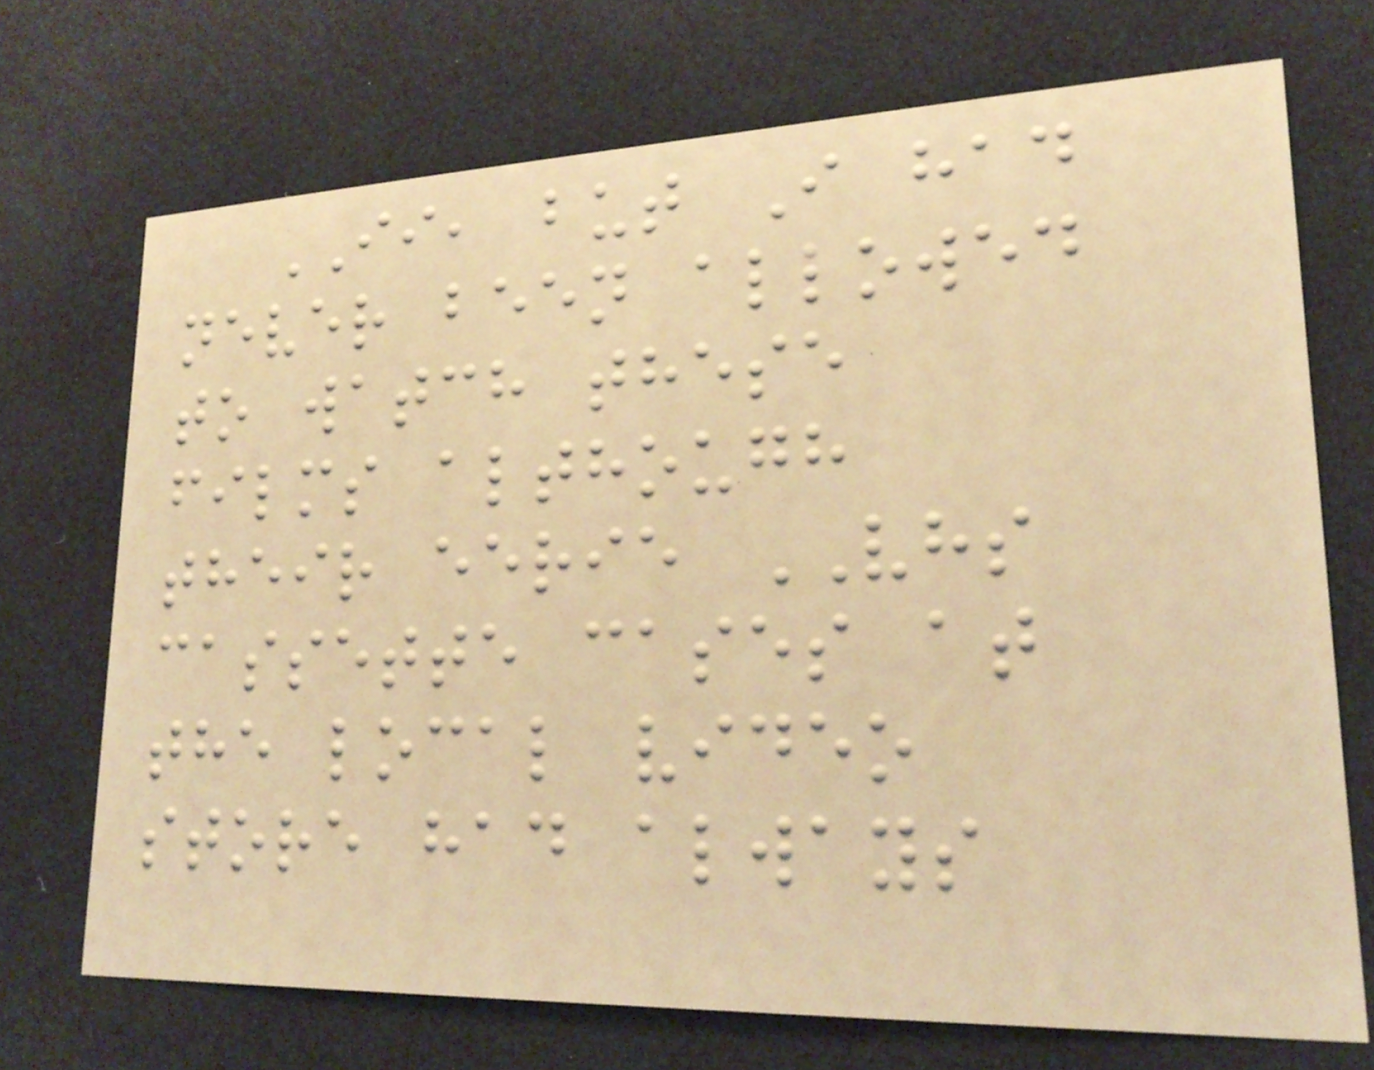II, but I had
never been allowed
to watch these
films although
their eerie VHS
cassette cases at
the local video
store had always
